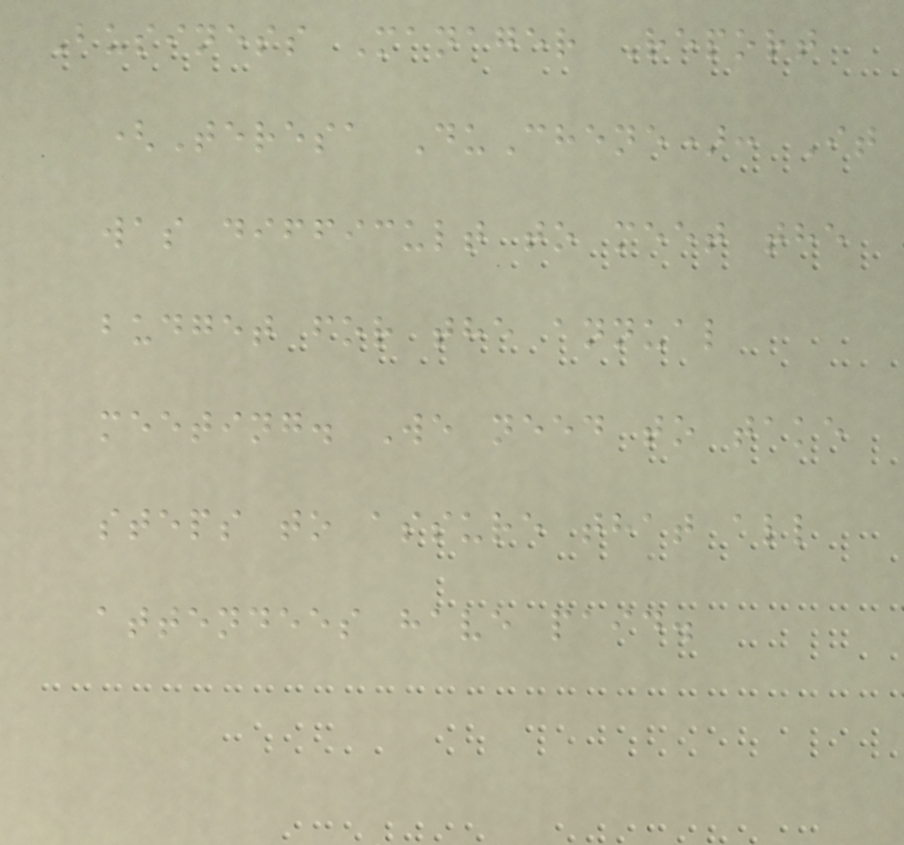Business Manager Report
(Teresa DuChene): It
was difficult to meet the
budget for the annual
meeting. We need to take
steps to assure that all
attendees have paid.
